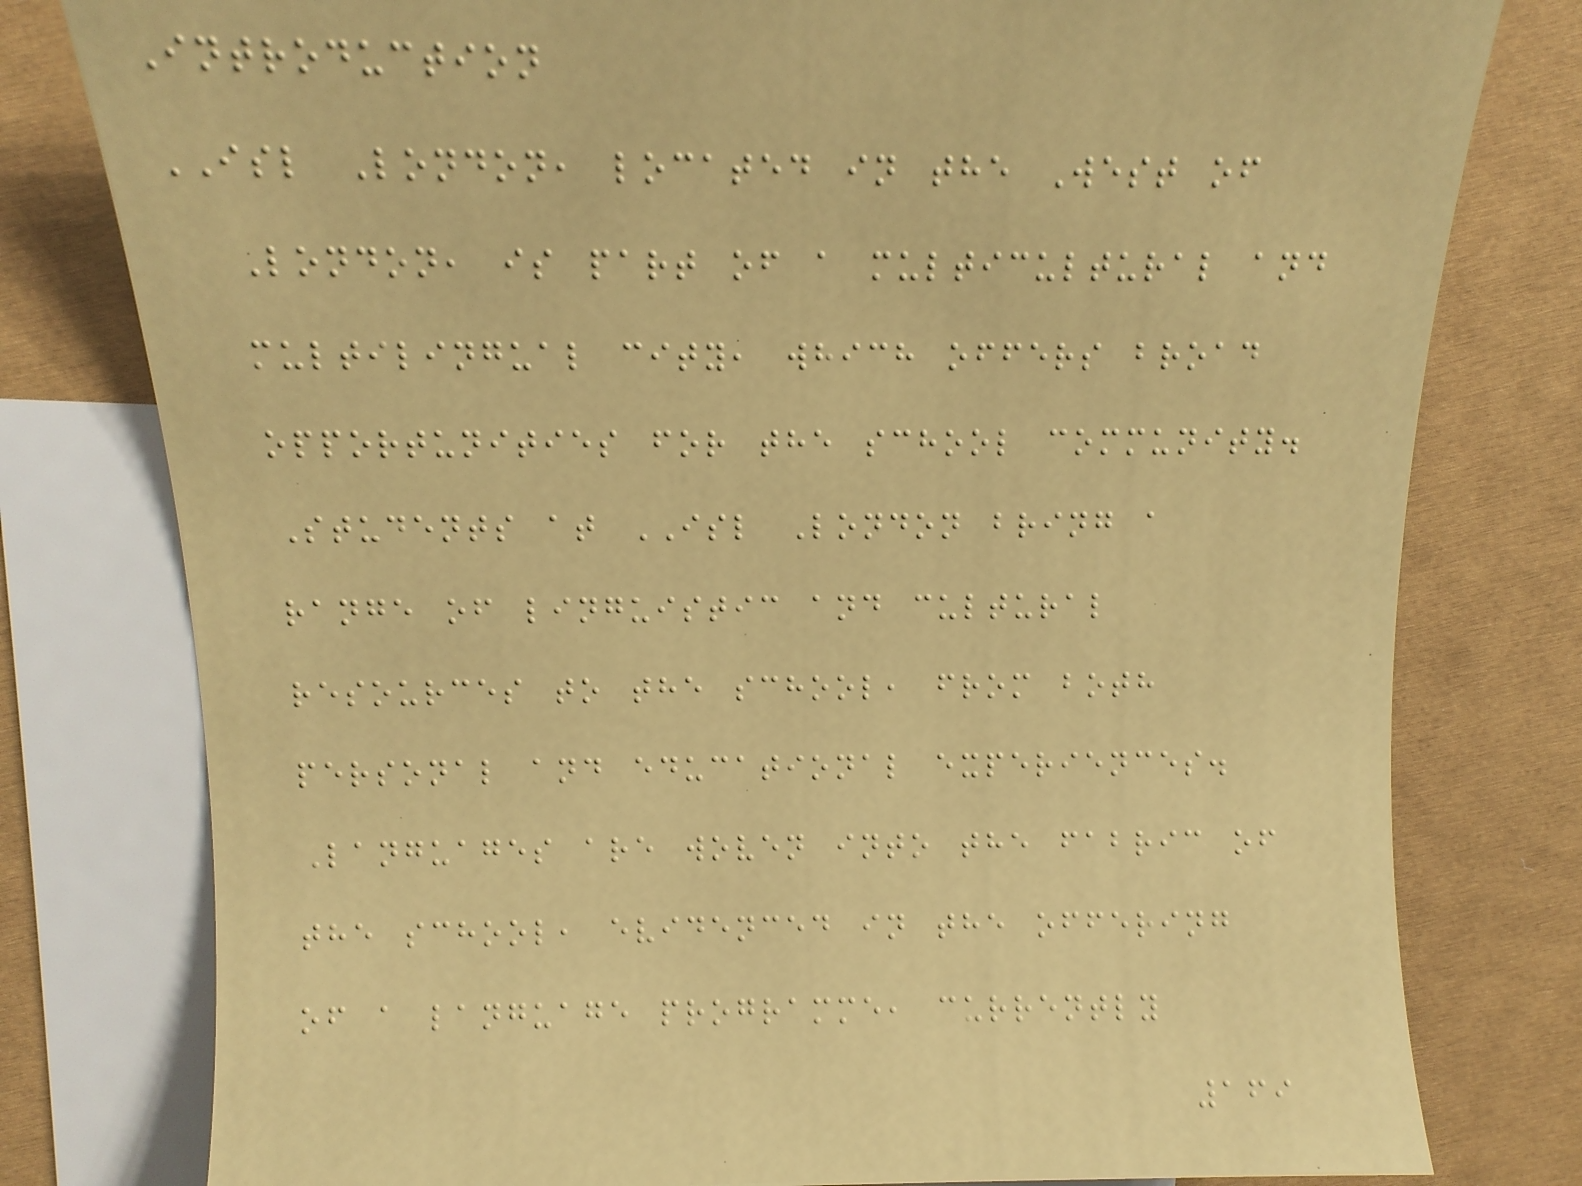Introduction
ISL London, located in the West of
London, is part of a multicultural and
multilingual city, which offers broad
opportunities for the school community.
Students at ISL London bring a
range of linguistic and cultural
resources to the school, from both
personal and educational experiences.
Languages are woven into the fabric of
the school, evidenced in the offering
of a language programme, currently
169
